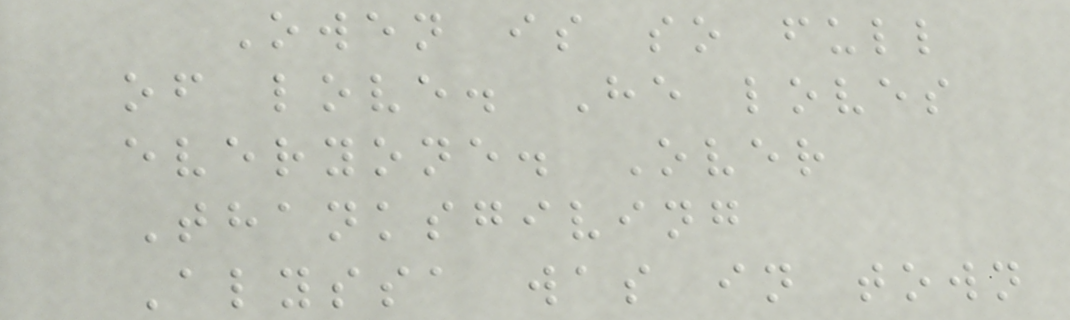Owen is so full
of love. He loves
everyone. Over
Thanksgiving
Alyssa was in town
